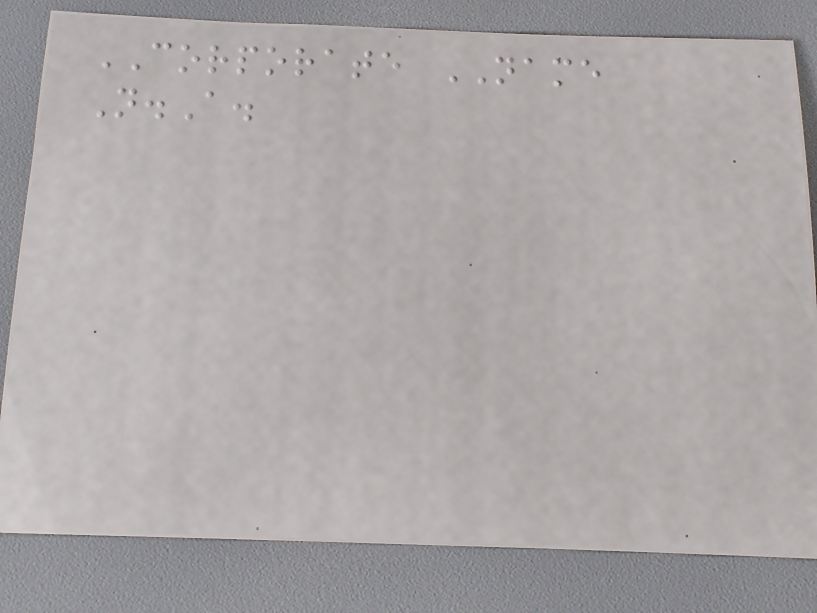CORPORATE NAME
N.A.
